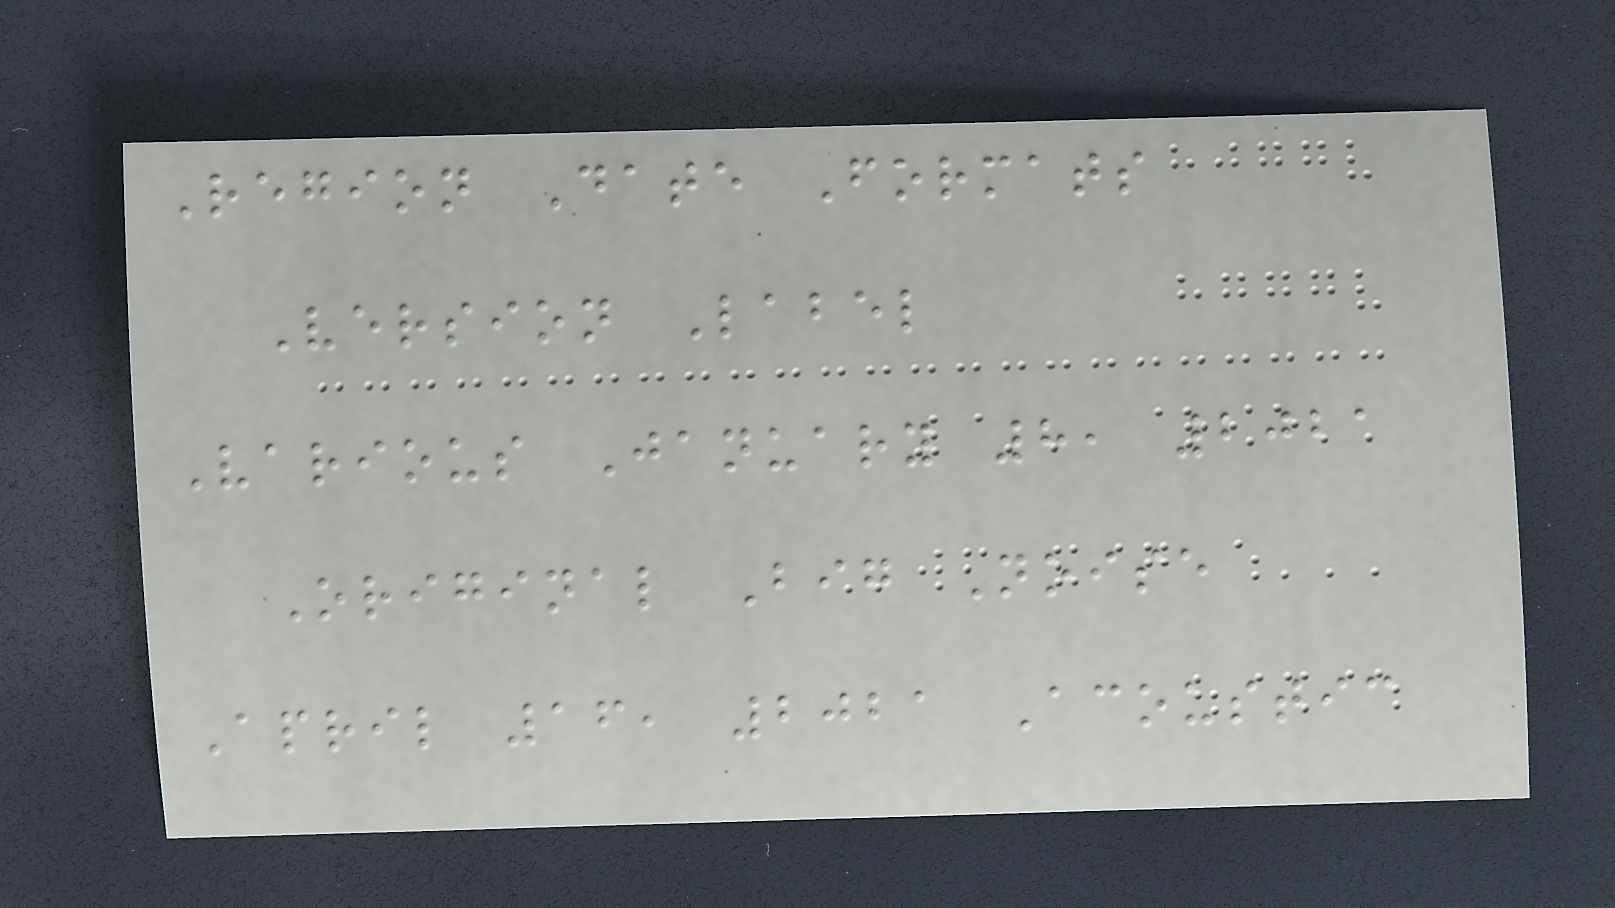Region Date Formats
Version Label
Various January 8, 2021
Original Big Noise
April 16, 2021 Acoustic
